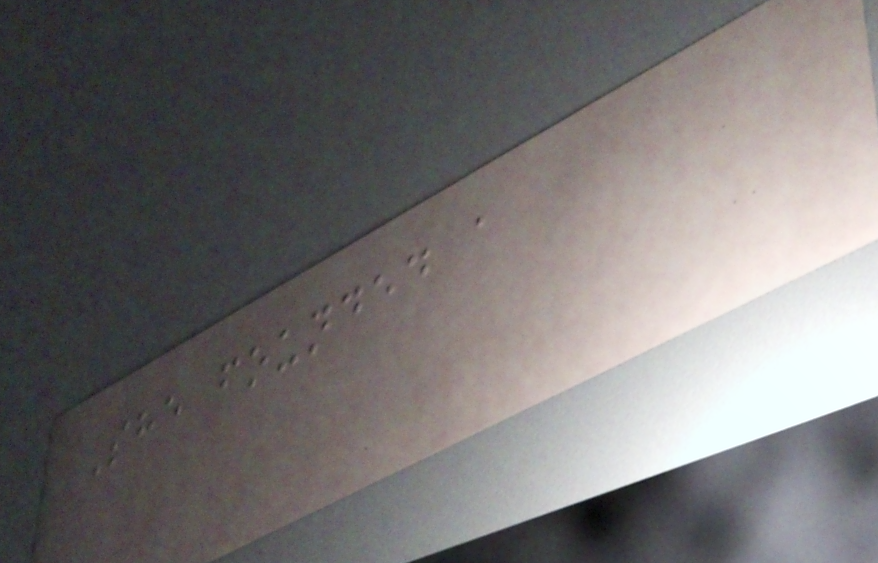She founded a
